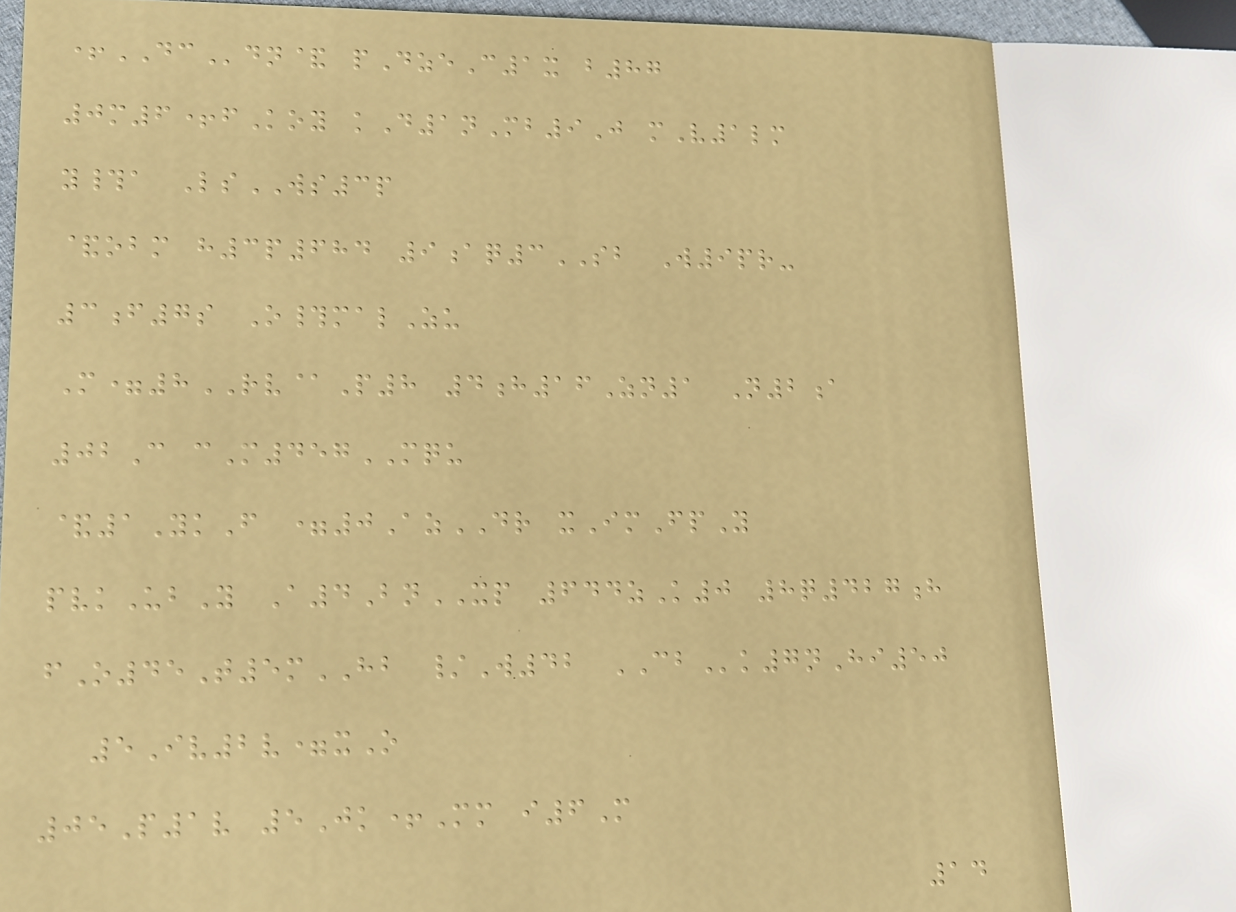+DCdn& pDzeC1x b87
0m6+fKoy kD1nMb9J mV1lm
y#a LsWS3p
&obm h3p684 9aq3SB W9pr-
3f7s O#malZu
M=8RV@P8 4h16Zn1 N2a
02C cM457MQU
&1YkF =0AzDR xImFpY
pvkUbY A4BnXP 644zK0 8q427h
fO45T5mHB /W42 CBk7nHi50
5Iv2v=xO
05P1v 5Jk+Mm i6M
14
